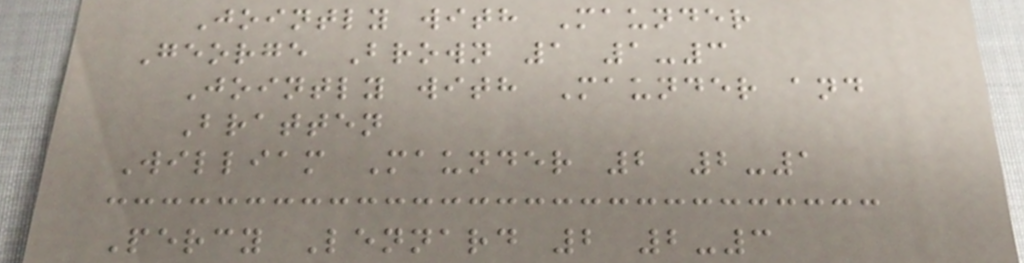Jointly with Maunder
George Brown 1 1-3
Jointly with Maunder and
Bratten
William Maunder 2 2-1
Percy Lennard 2 2-3
